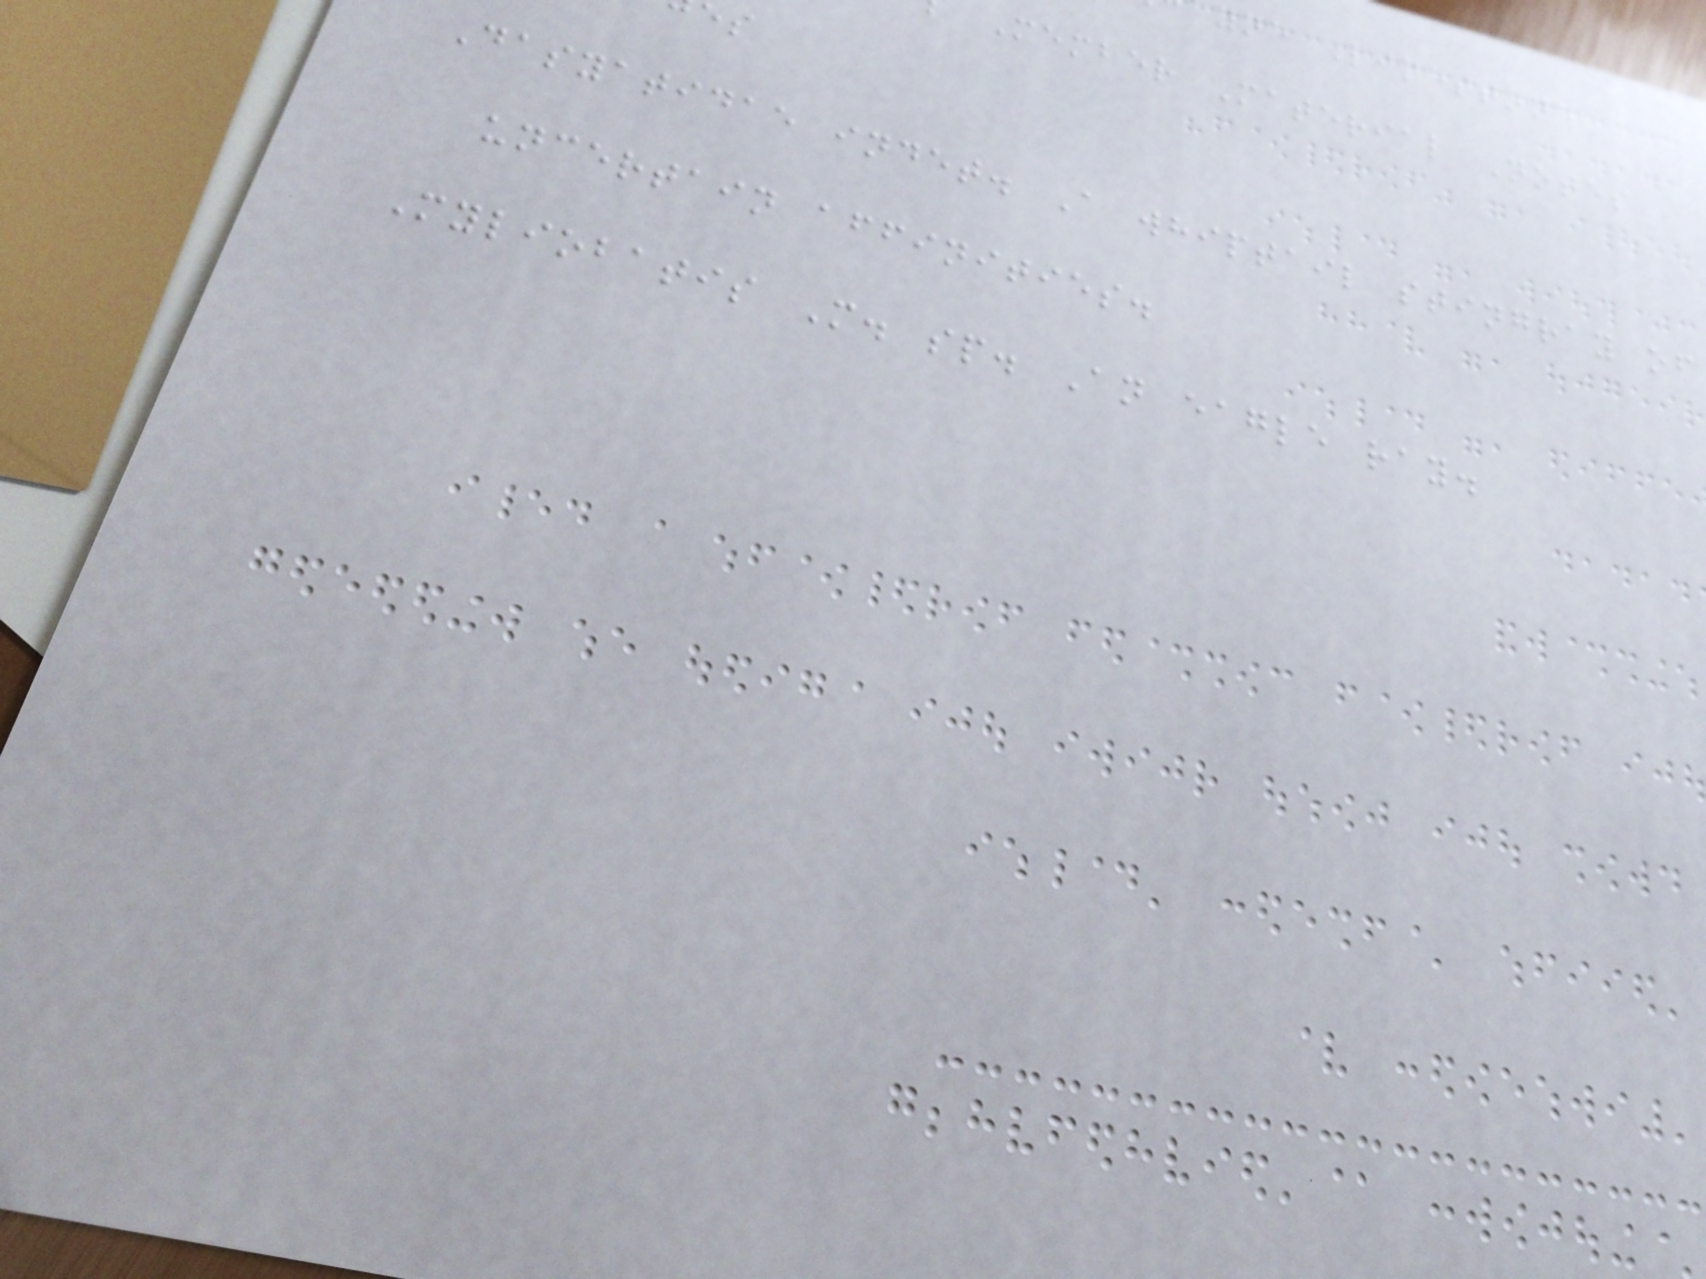yne Limestone
Member Material Notes
Dasyatidae indet. A whiptail stingray of
uncertain affinities.
Myliobatis M. sp. An eagle ray.
